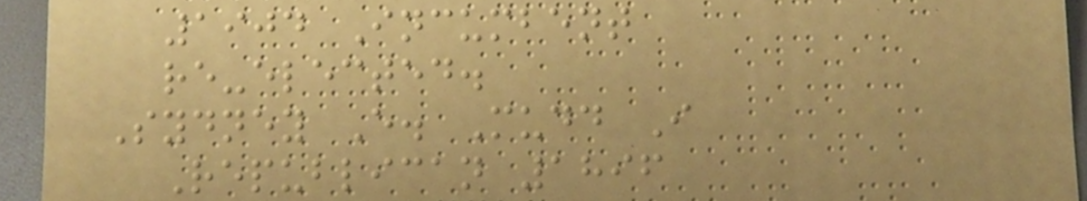1904 Incumbent
re-elected.
Sydney E. Mudd I
Republican 1896
